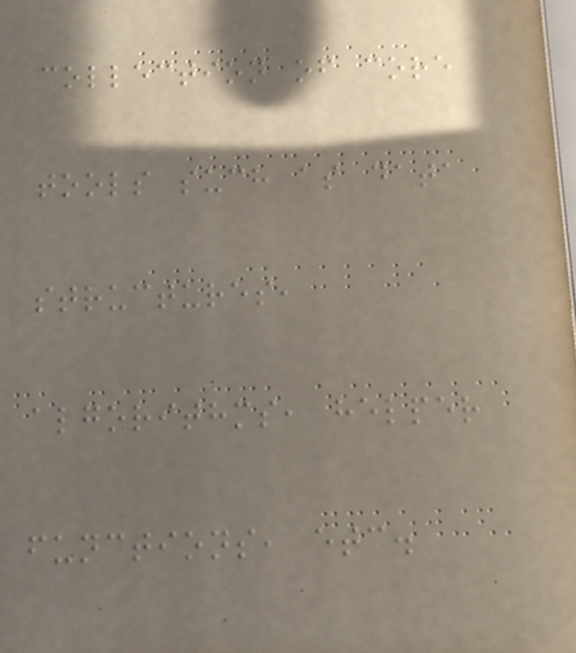collection of core
tools such as data
structures,
algorithms, helper
functions, etc.
